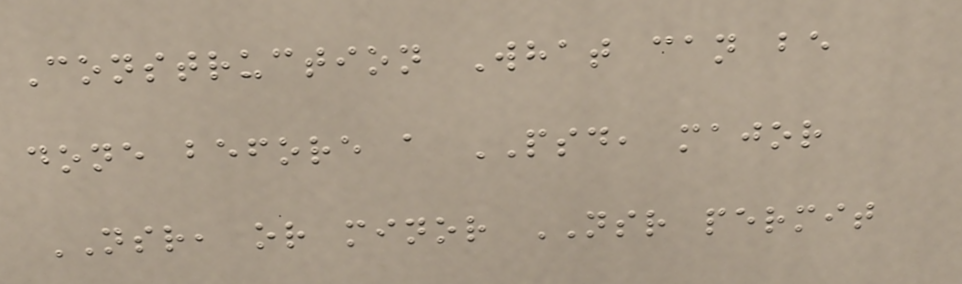Construction What can be
done before a PSD, major
NSR, or minor NSR permit
